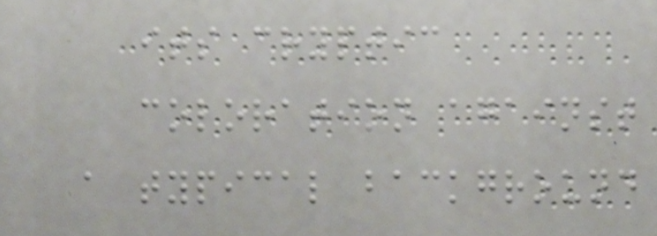its cryptic
coloration against
a typical background
